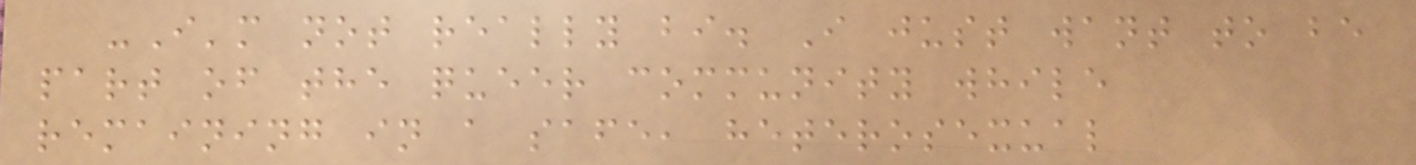-I'm not really bi. I just want to be
part of the queer community while
remaining in a safe, heterosexual
